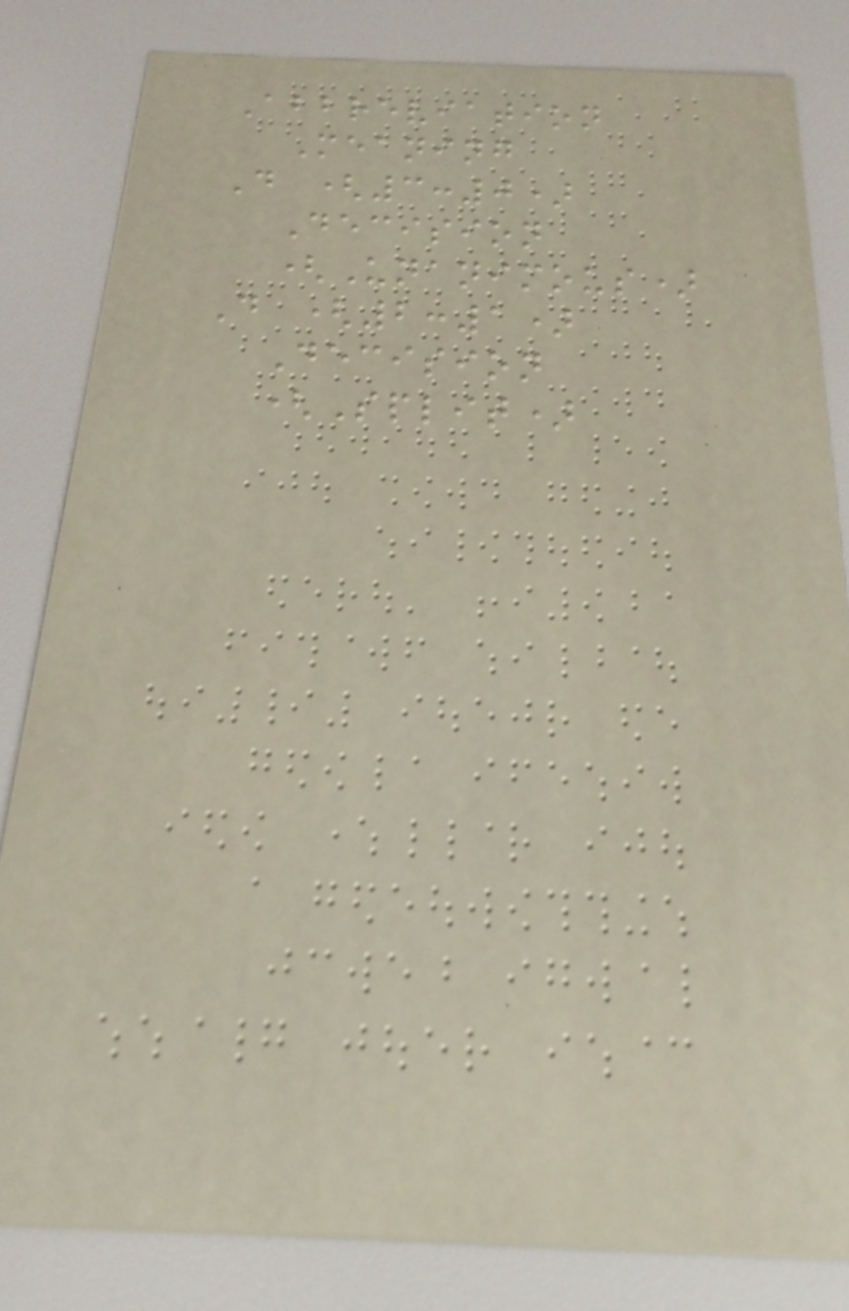Abbreviation
Meaning
D (3:0)
Decision
(Unanimous)
D (2:1)
Decision
(Split)
